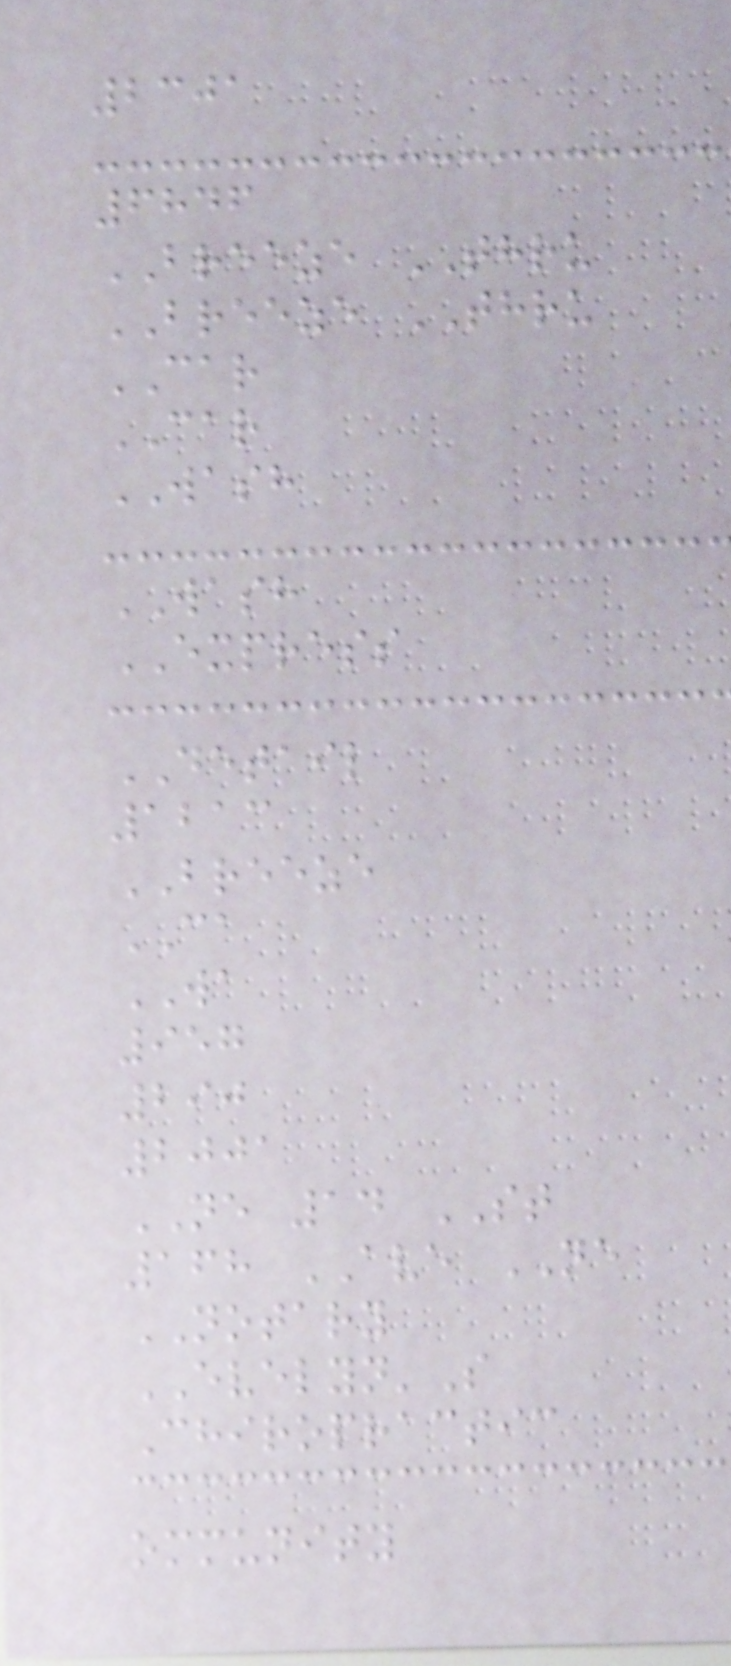2301
6846
BREEZE THRU
BREEZE THRU
CAR
CAR
WASH
WASH
EXPRESS
DETAIL
1213
BREEZE
CA
WA
957
290
2001
NE 14 ST
168 AVE NE
NOTARY
EVELYN'S
Chiropractic
ommunity
